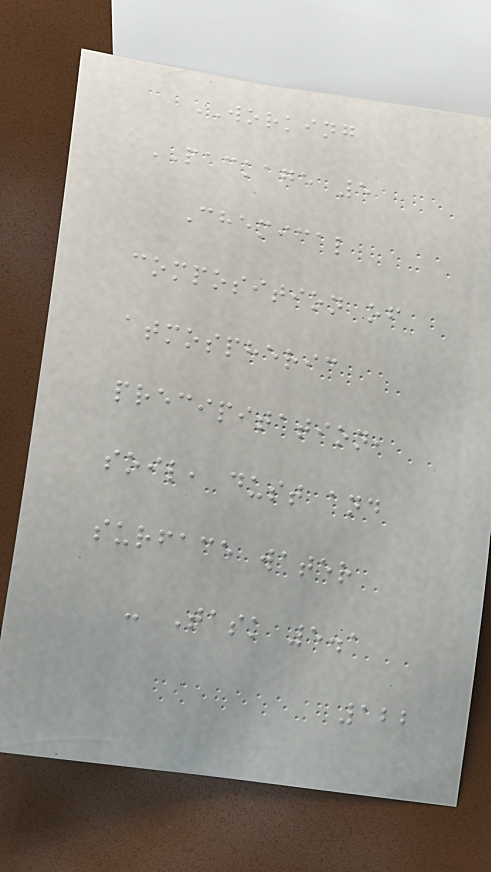WORKING
PACKAGE 5
Chemical
composition of
atmospheric
precipitation,
soil, dust and
surface water
- Task 5.1
122
